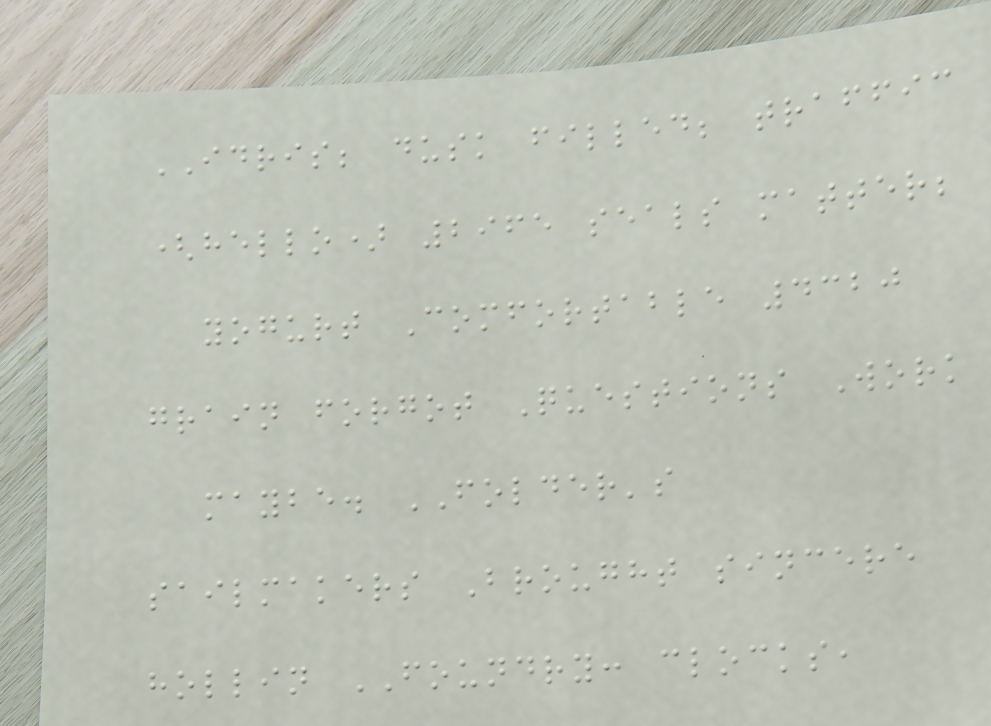IDRIS; dusk filled; traffic
(hello) 2965 seals matter;
yogurt Comfortable 4320
grain forgot Questions Work
maybe. FOLDER's
sailmakers Brought sincere
hollin FOUNDRY: clocks,
